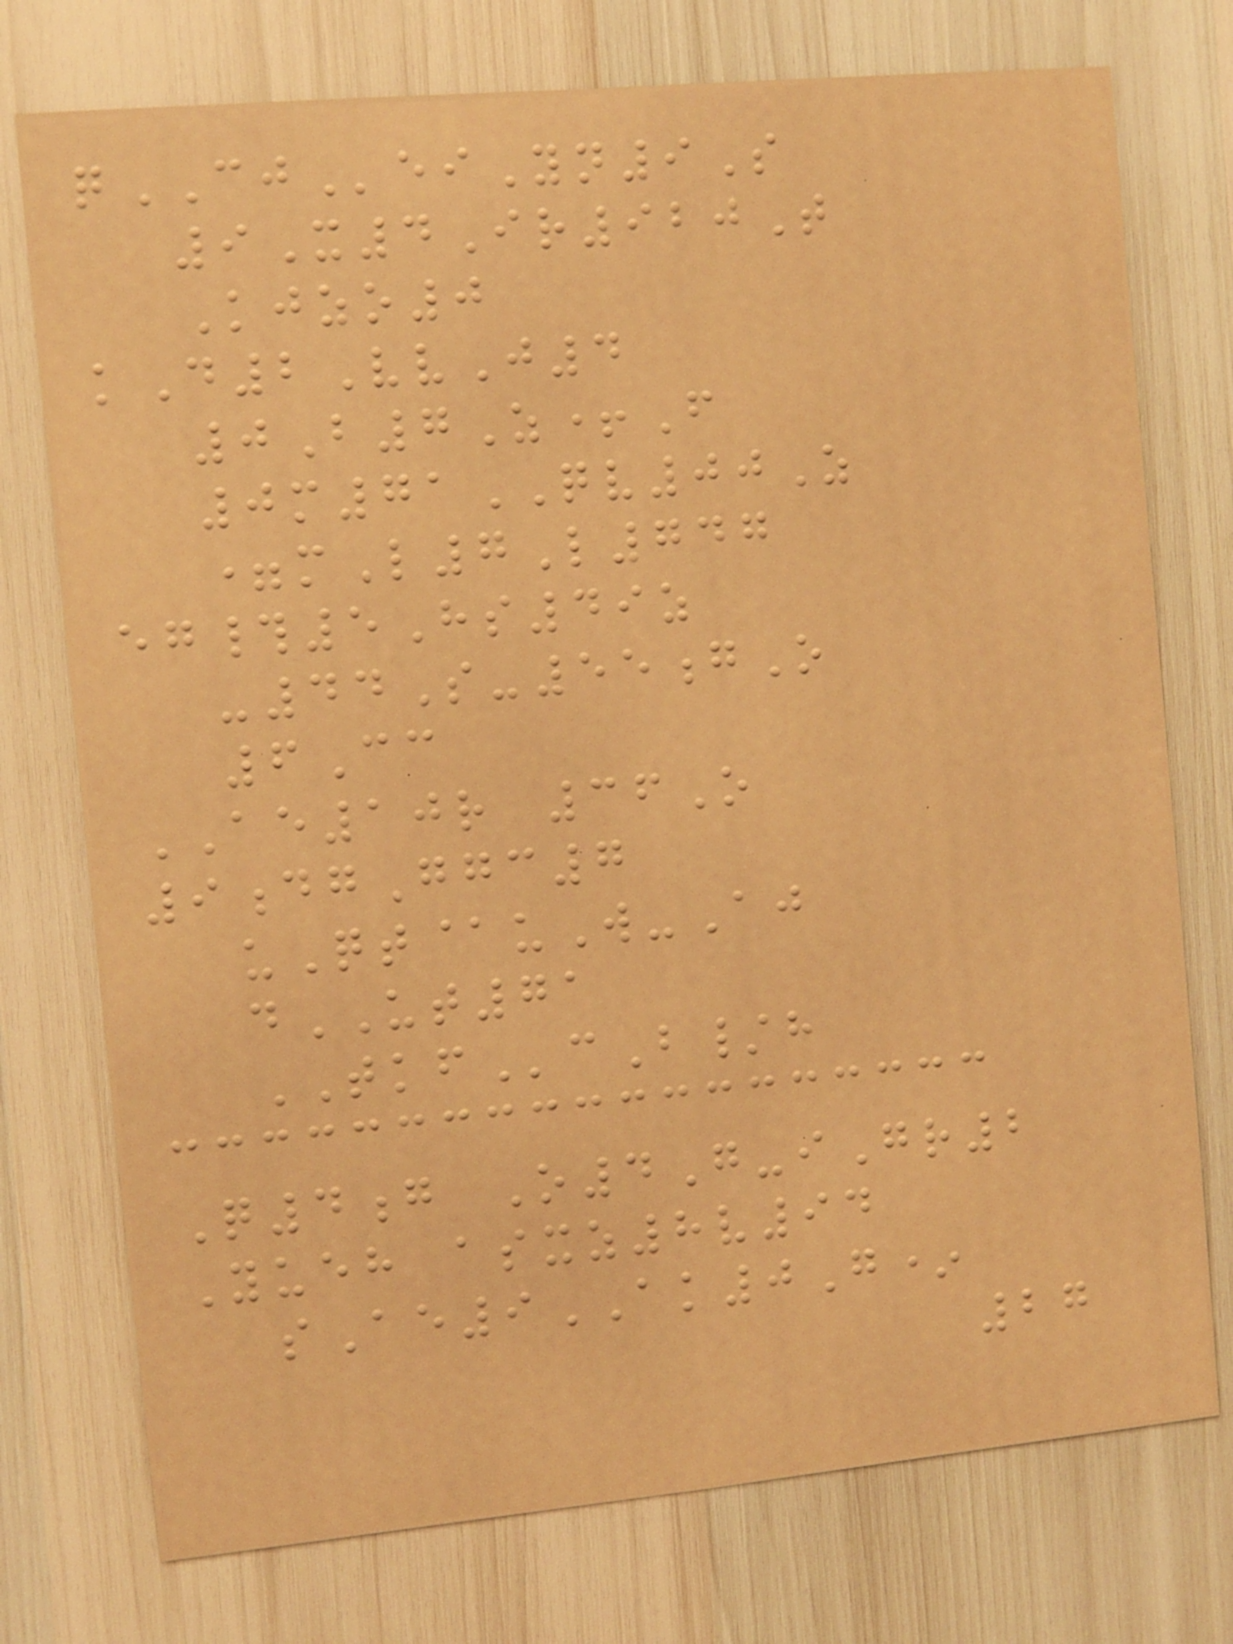qCJeiYn9S
9X4Ir920T
Kjzo0
kD2VvJ4
0B7Z+F
0m71QV00Z
=mL7L747
eg#5Hs49z
-44S-55gO
6Cc
AE10r 36O
9dgGgc7
uQt@uW-Aj
dUT71
TKFcB/h
Q4g O4G-iGr2
Yueh asxz8v94
sAe9AK0G*
27
